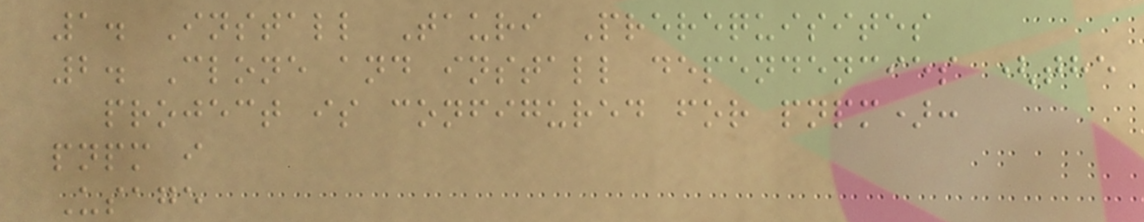1. Install Tauri Prerequisites
2. Clone and install dependencies (the
project is configured for pnpm):
pnpm i
Usage
